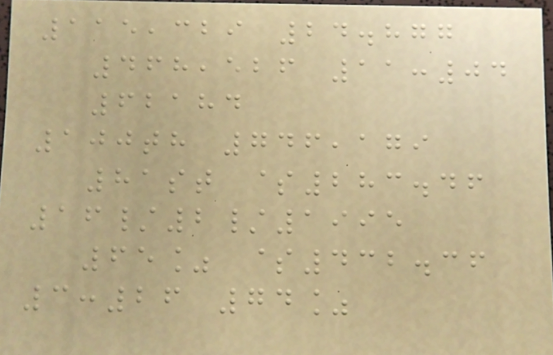115,329 24.877
468,526 11:04
62184
100th 746,179
81st $283.46
16/2/1995
65% $432.36
3:26 74%
